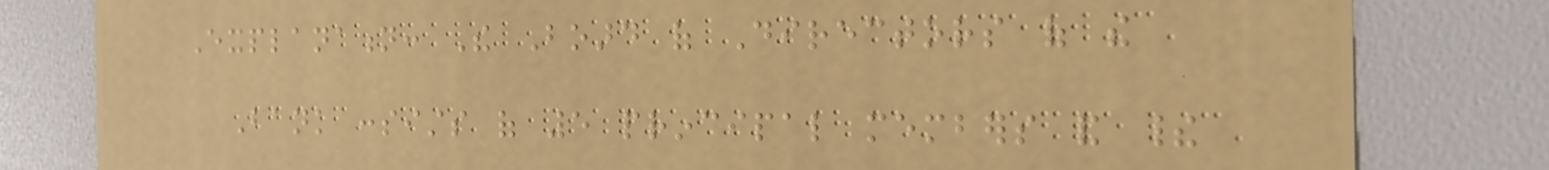Explanation: The Board of Directors of the
Bank consists of 5 principal members and their
